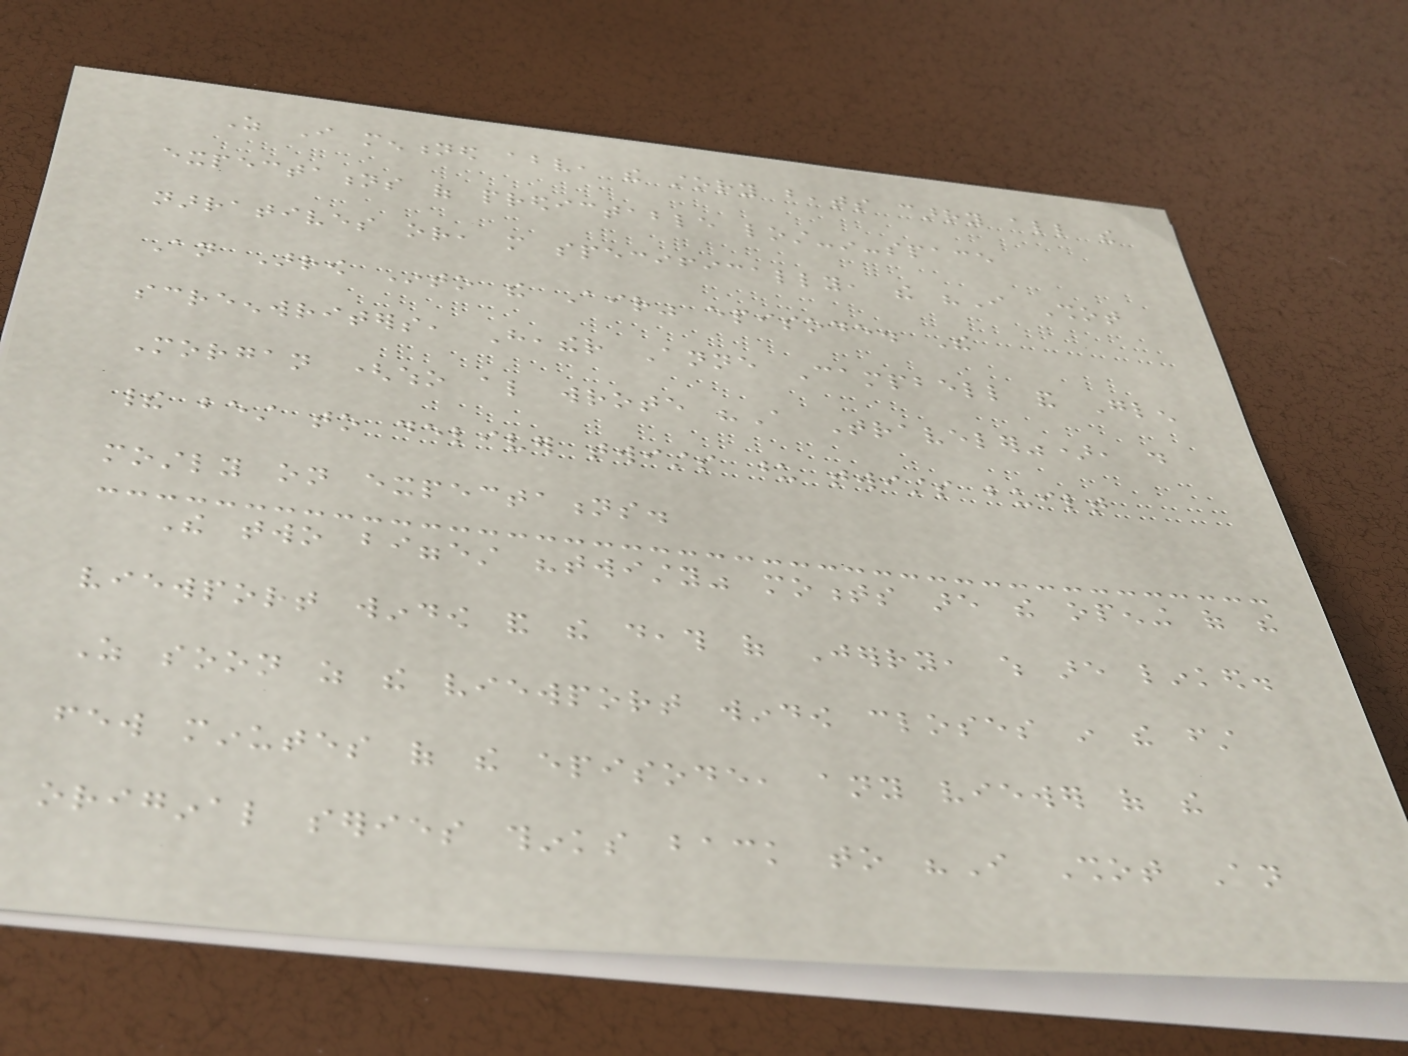As I mentioned above, the story beats carry all the
expectations of predictable lost-in-space
narratives or, more specifically, the "I Shot
An Arrow Into the Air" episode. The
screenwriters, Heather Anne Campbell and Glen
Morgan (who also wrote "A Traveler"), do
their best to deliver twists upon twists built
mostly on expectations.
The two biggest "twisty" moments are the opening of the
viewport window and the death of Jerry, which are linked.
As soon as the viewport window closes in the first
few minutes of the episode, any viewer of the
original series thinks back to "I Shot An
